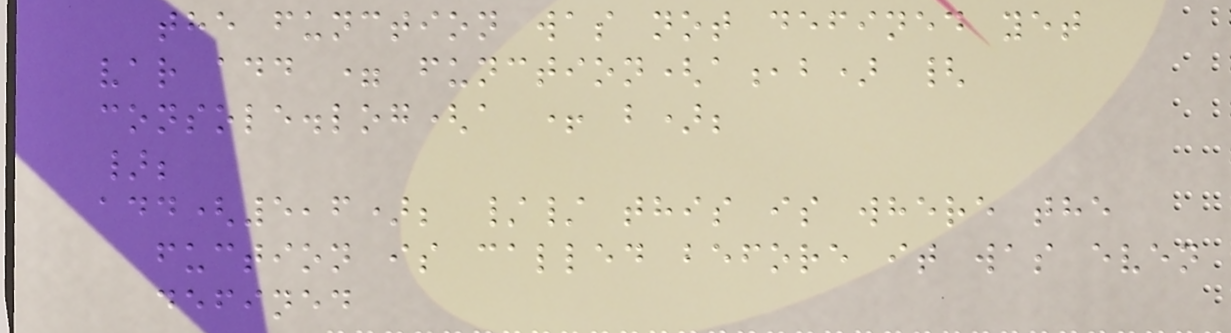the function was not defined yet
var add = function(a,b) {
console.log(a + b);
};
add(5,6); // this is where the
fuction is called before it was even
defined
